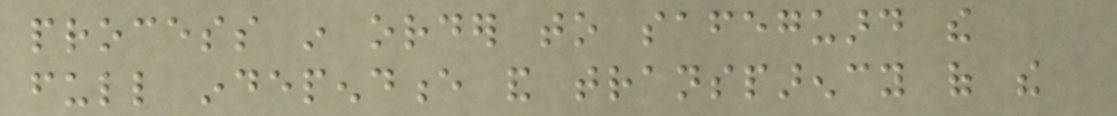process in order to safeguard the
full independence and transparency of the
